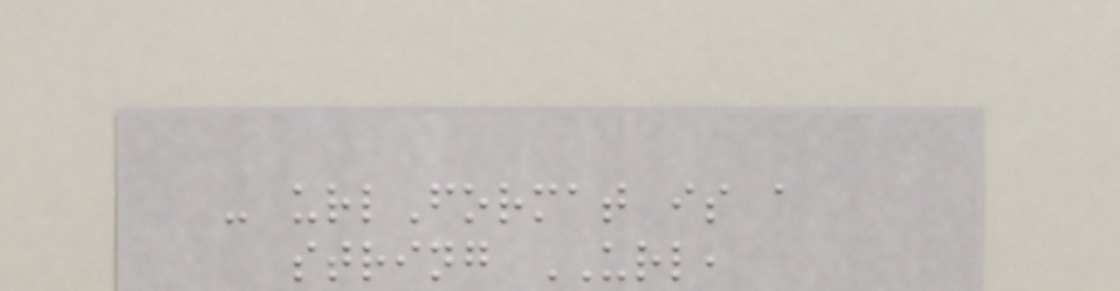- urlFormat is a
string URL,
